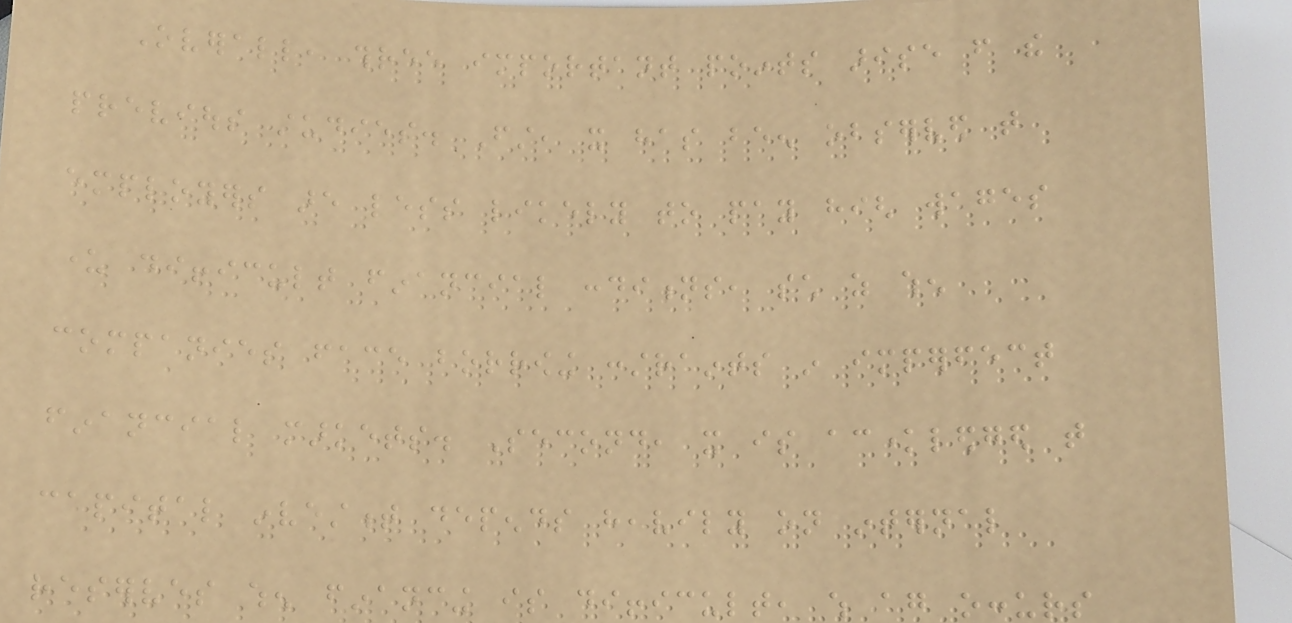Overall, three important points arise from the
previous studies. First, it has been observed that
employers are less likely to pay high wages
under difficult financial conditions, such as when
companies face borrowing constraints in imperfect
financial markets. Second, it is acknowledged that
capital investment depends heavily on internal
reserves when financing is difficult, which again occurs
